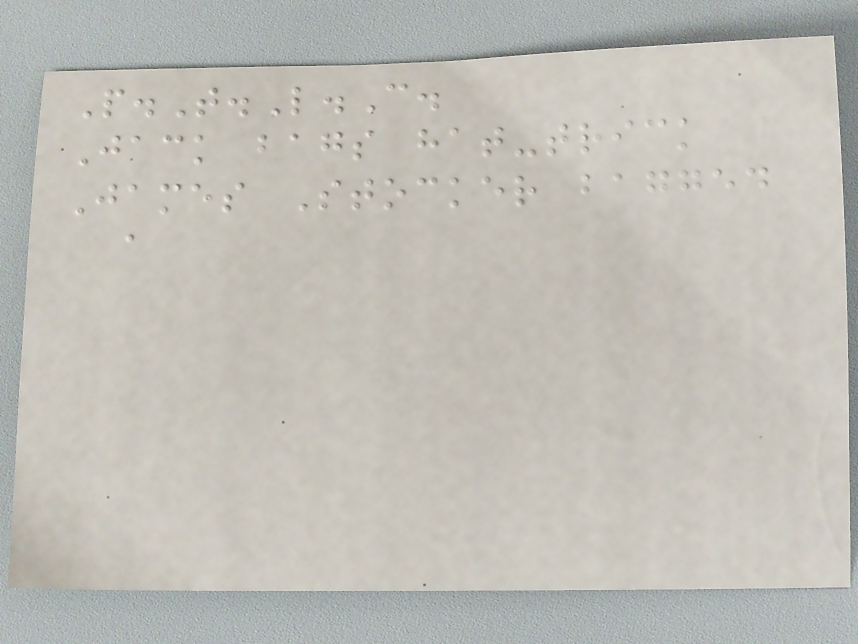P.T.L.C.
Jack bags hat-trick
James Stocker bagged
a
